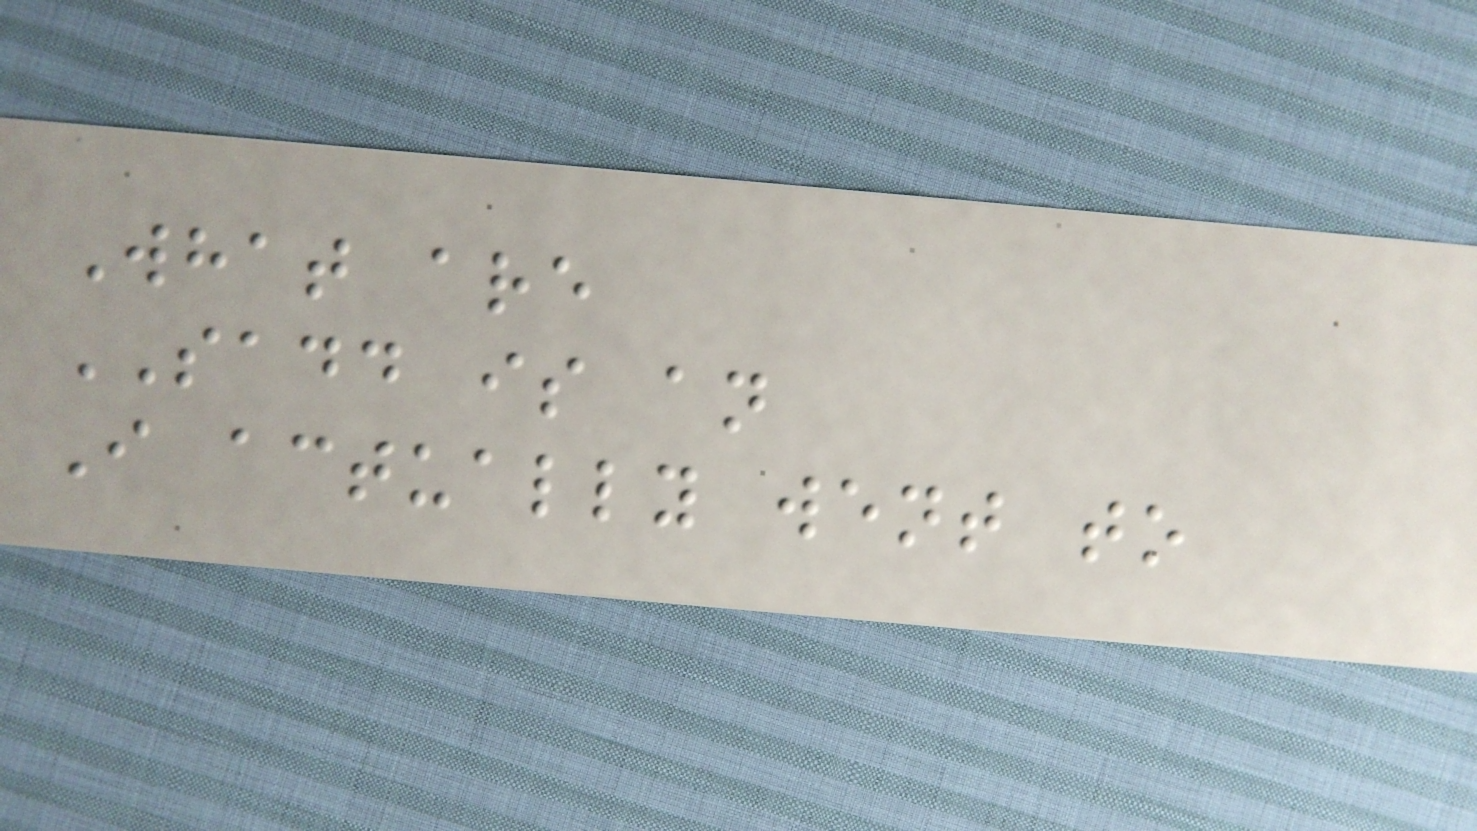What are
SADD is an
I actually went to
